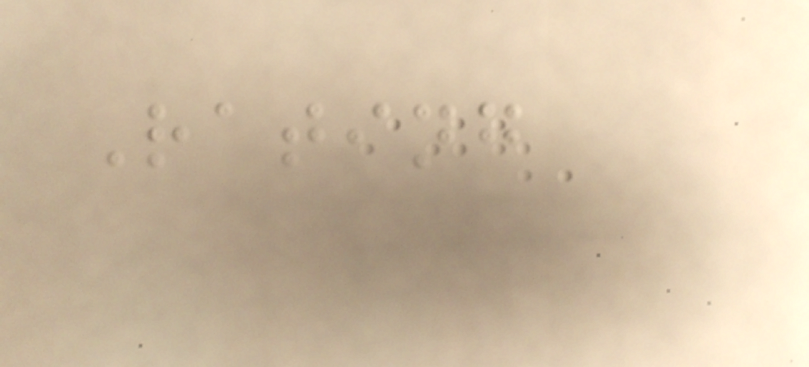Rating
